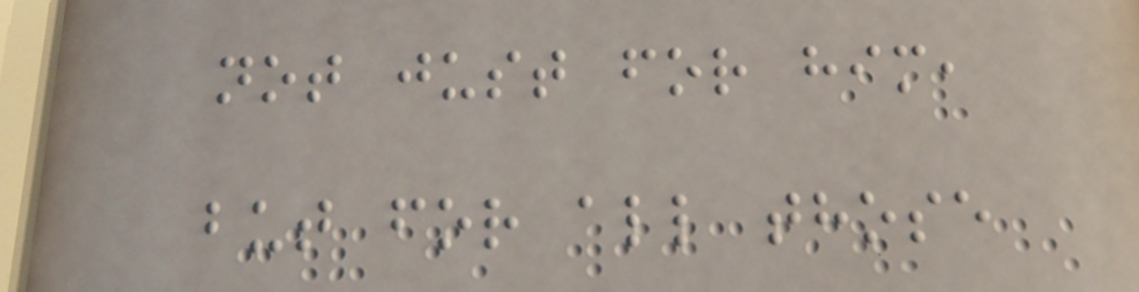not just for him,
but for all those
